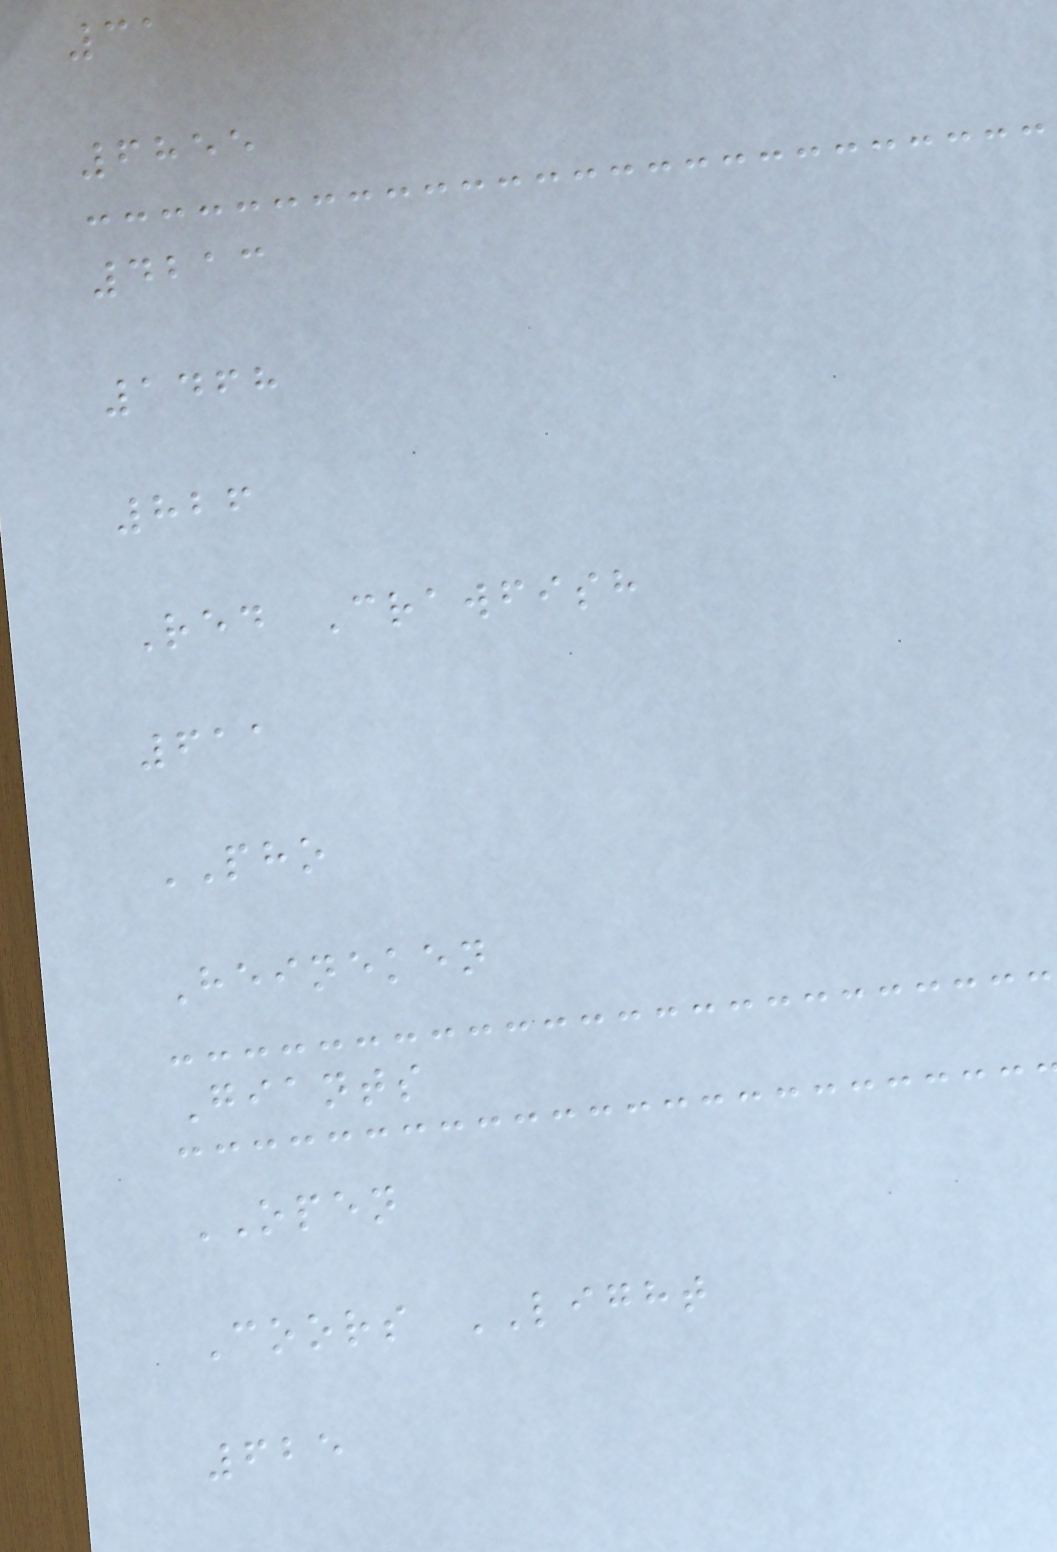31
6855
4213
1468
826
Red Crawfish
611
PHO
Heineken
Giants
OPEN
Coors LIGHT
625
